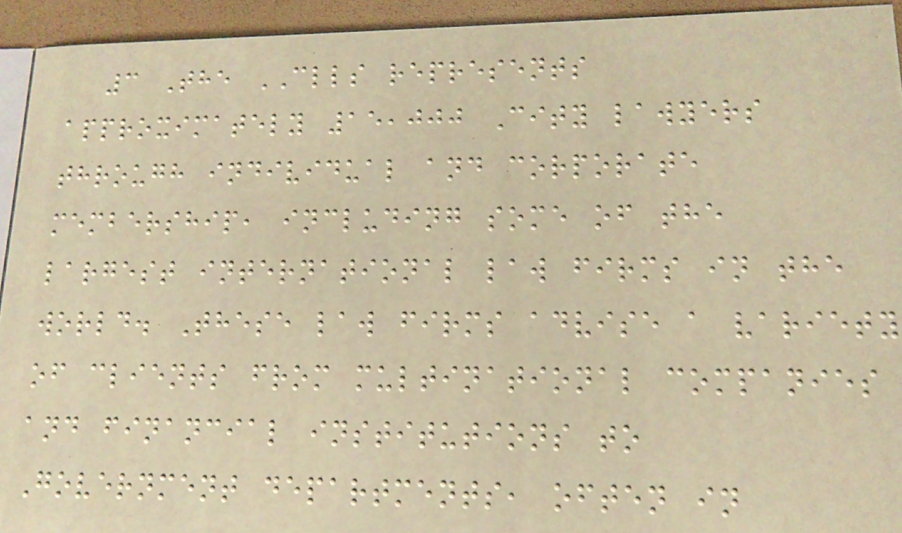3 The CLLS represents
approximately 15,000 City lawyers
through individual and corporate
membership, including some of the
largest international law firms in the
world. These law firms advise a variety
of clients from multinational companies
and financial institutions to
Government departments, often in
